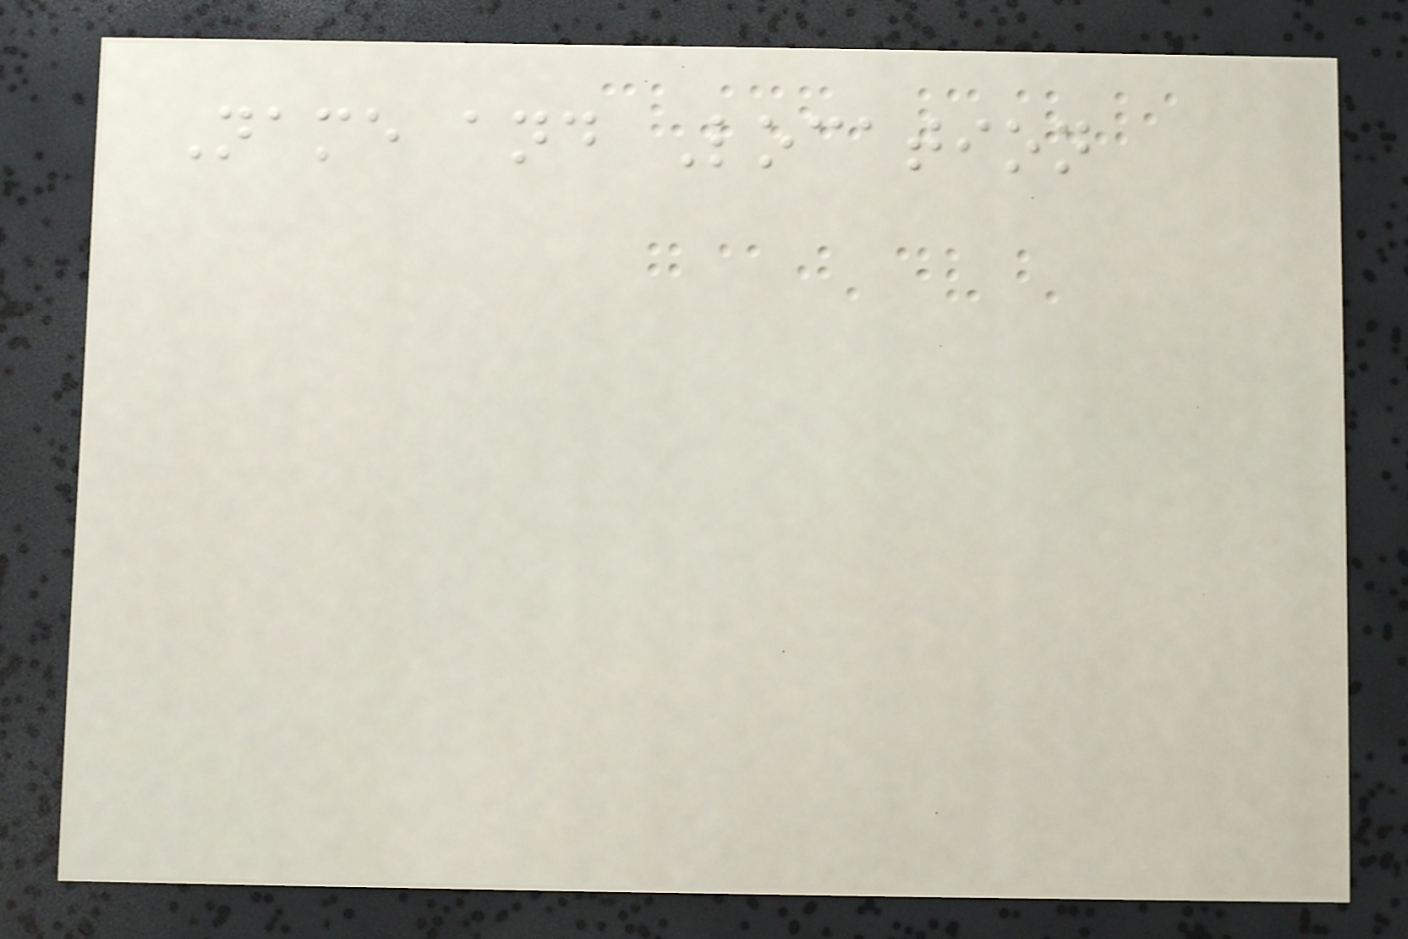Name and Location
